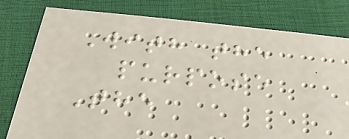With the
purpose
The
